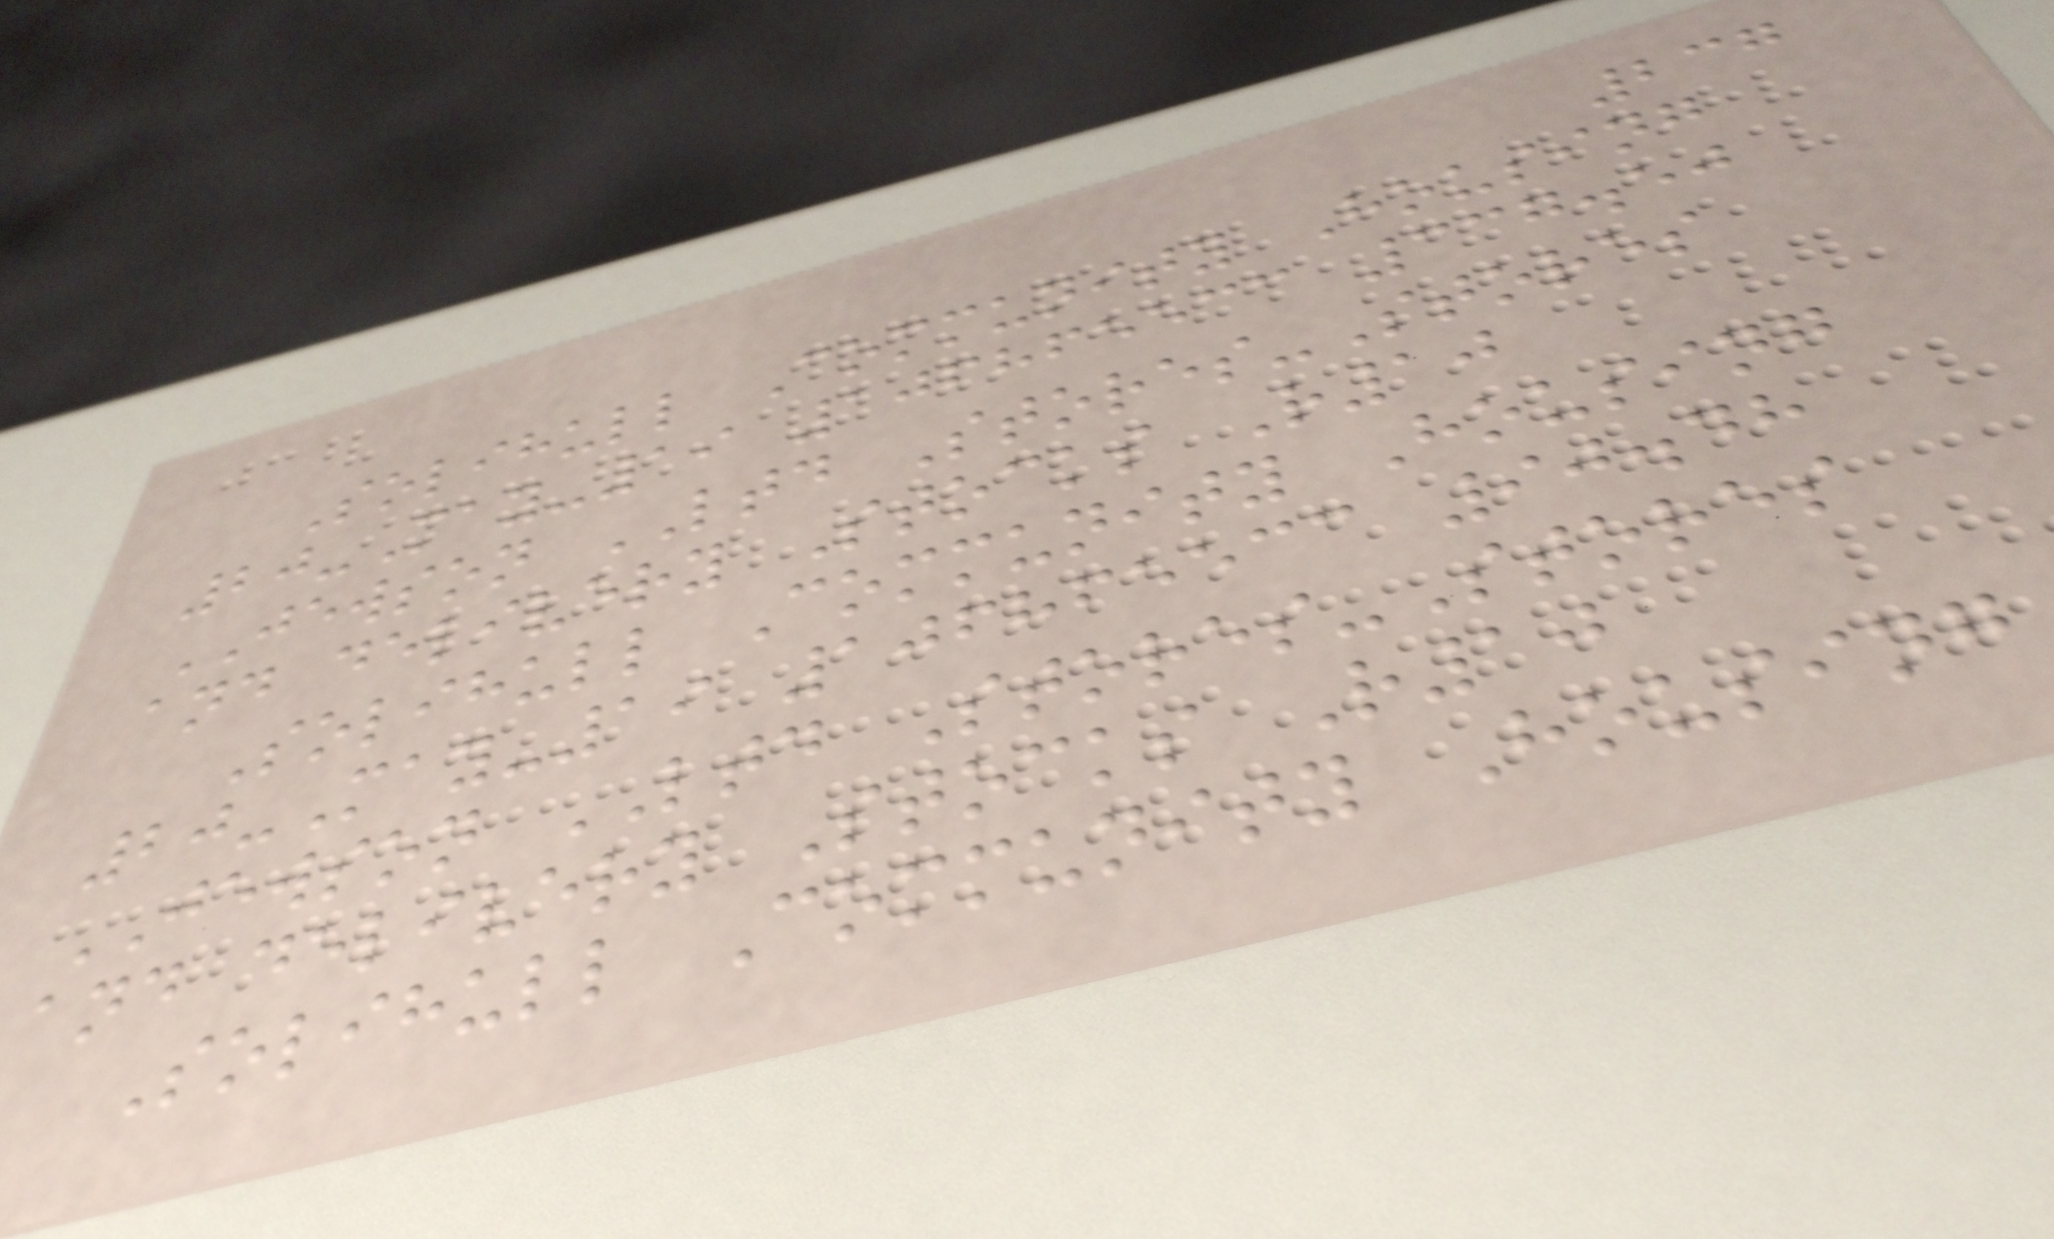237
Solihull Community Housing
20-May-19 106865533 337.50
JEWSON LTD Stores-Stores
and delivery Stocks R10
Solihull Community Housing
20-May-19 106865533 90.48
JEWSON LTD Stores-Stores
and delivery Stocks R10
Solihull Community Housing
